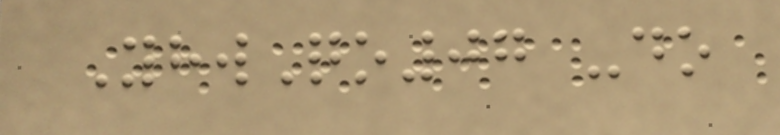YhwQo07 -do
